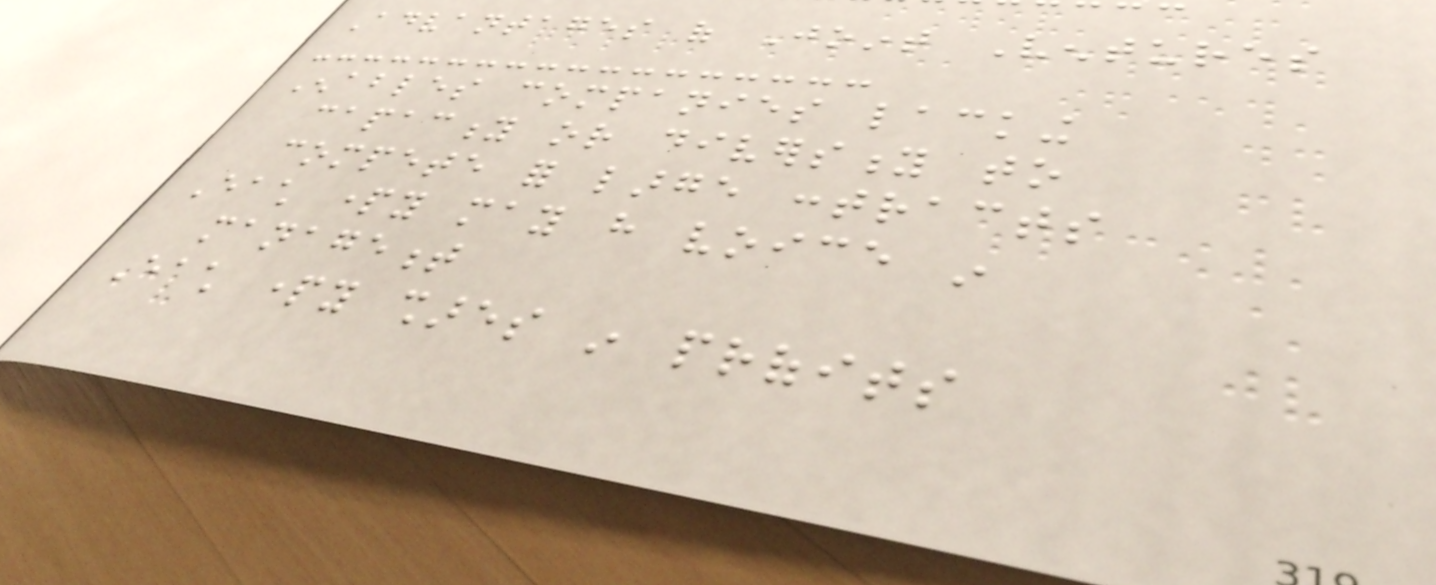Advantages of Joint Ventures
Enables companies lacking
capacity or diversity to
compete for large contracts
Each party may have voice in
management
Each party shares in profits
